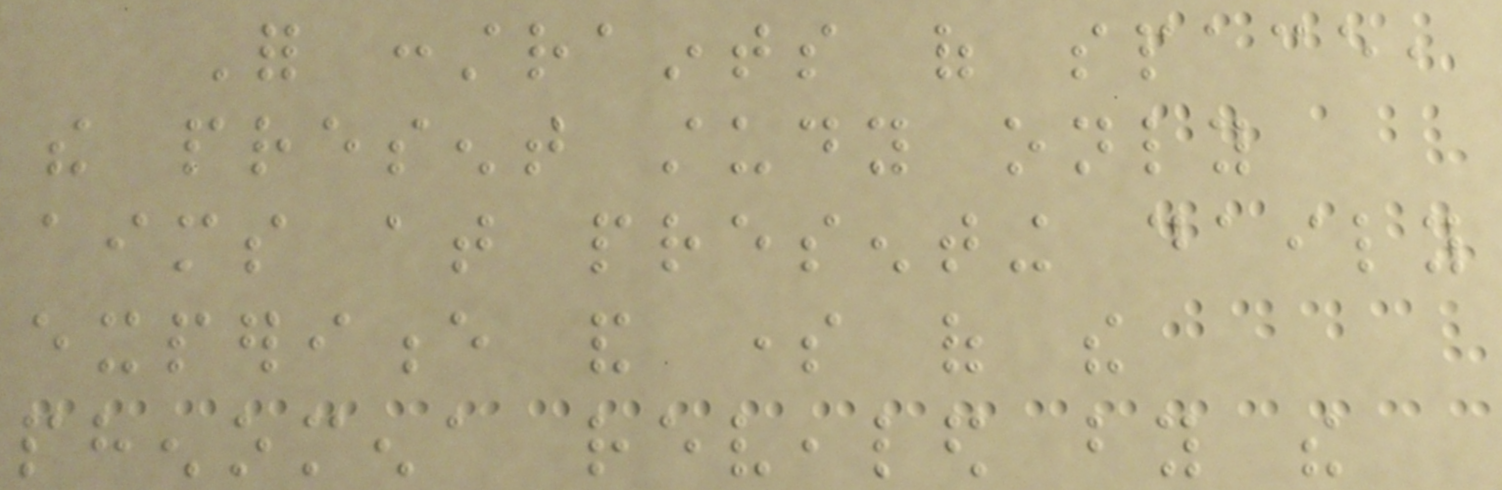For constraints of space,
the present study only
aims at presenting daily
experience and some of the
phenomena revealed by the
